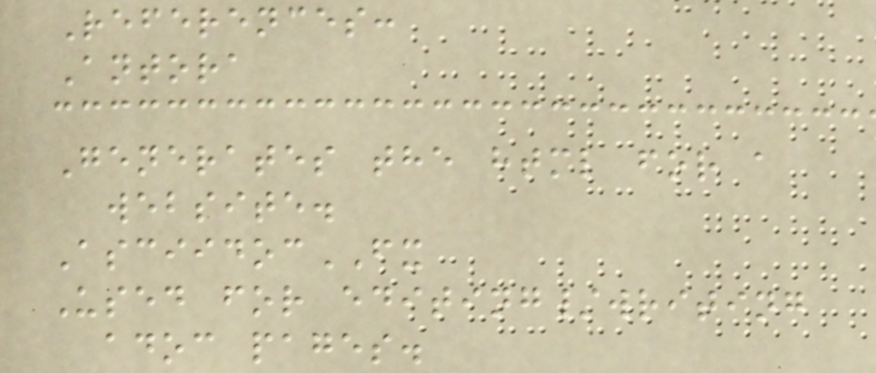References:
Antora
Generates the html for a
website.
AsciidocFX
Used for editing/writing
adoc pages.
